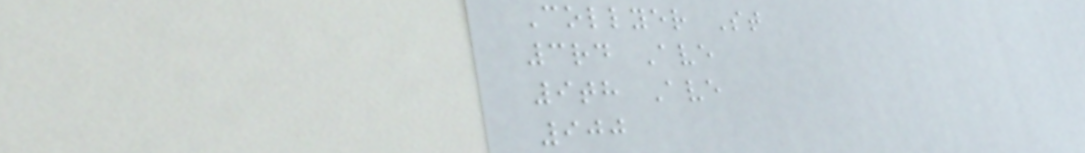Collyer St
3rd Ave
9th Ave
900
